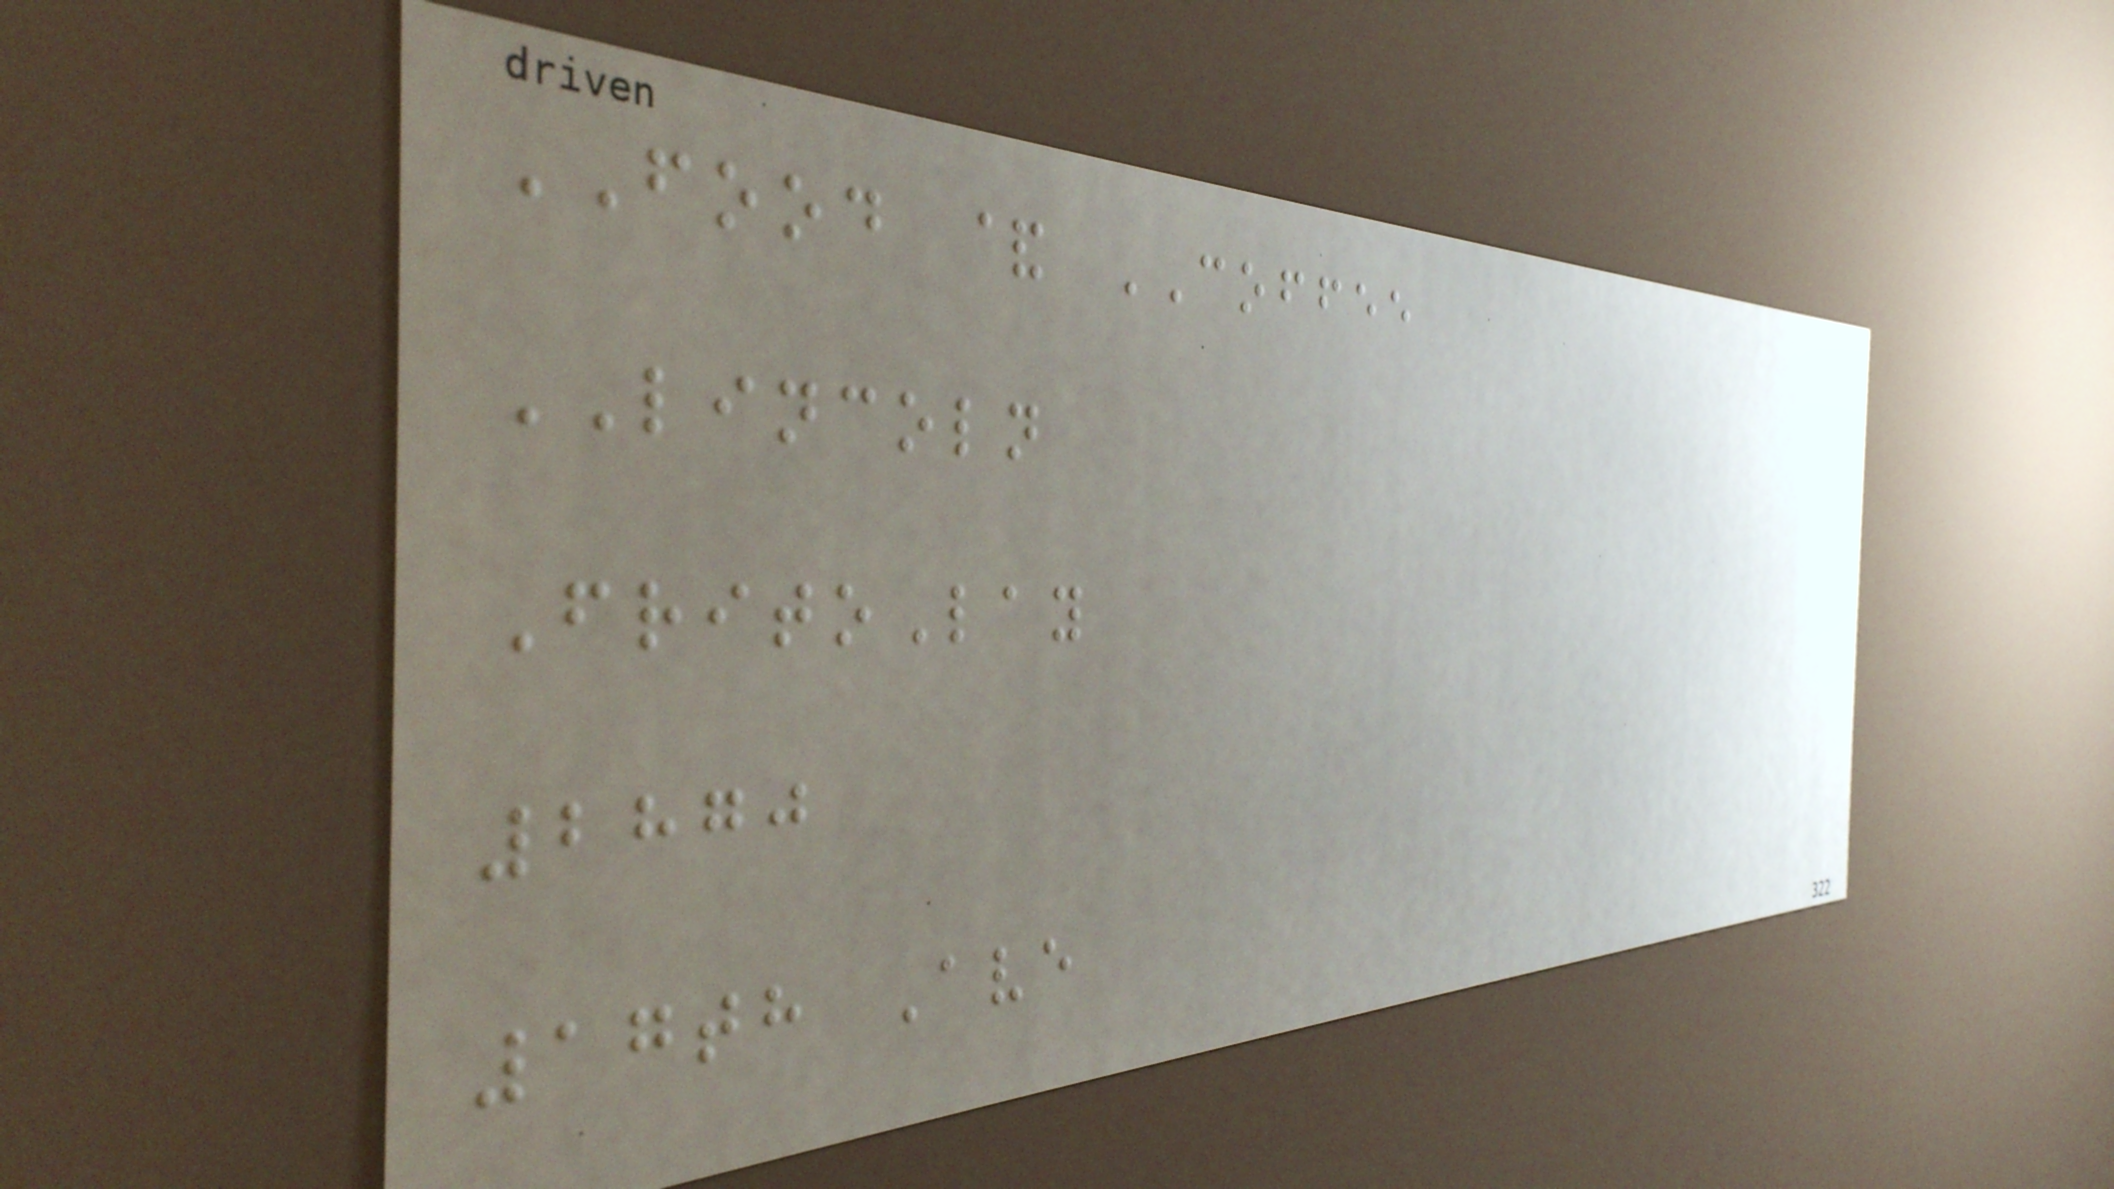FOOD & COFFEE
LINCOLN
FritoLay
2870
17th Ave
